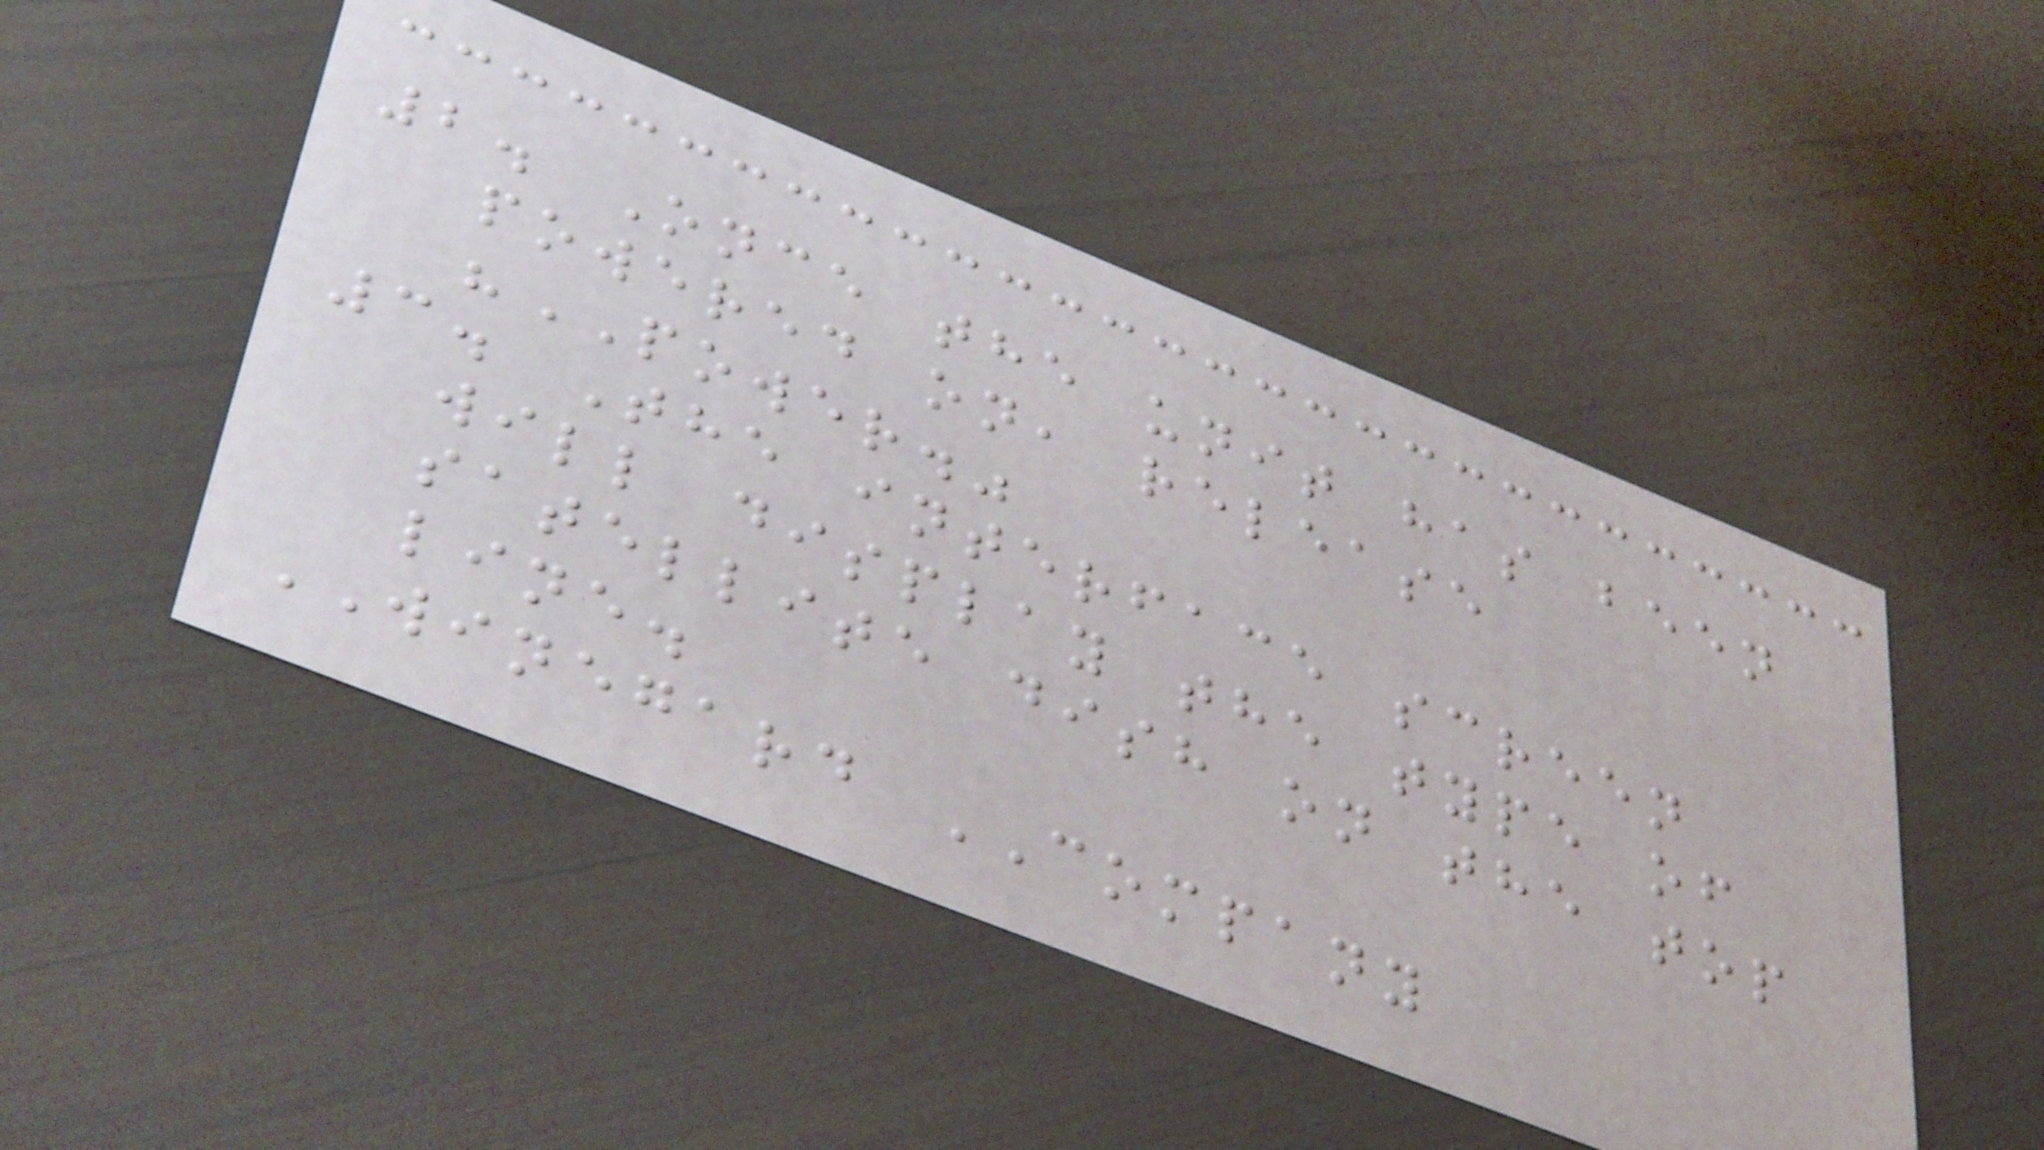2. Once the unit has been
powered on, release
"POWER."
3. The interface screen
will display the type of
satellite dish on the top
line.
WINEGARD COMPANY
